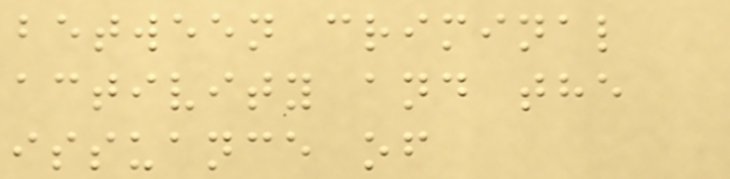between criminal
activity and the
issuance of
